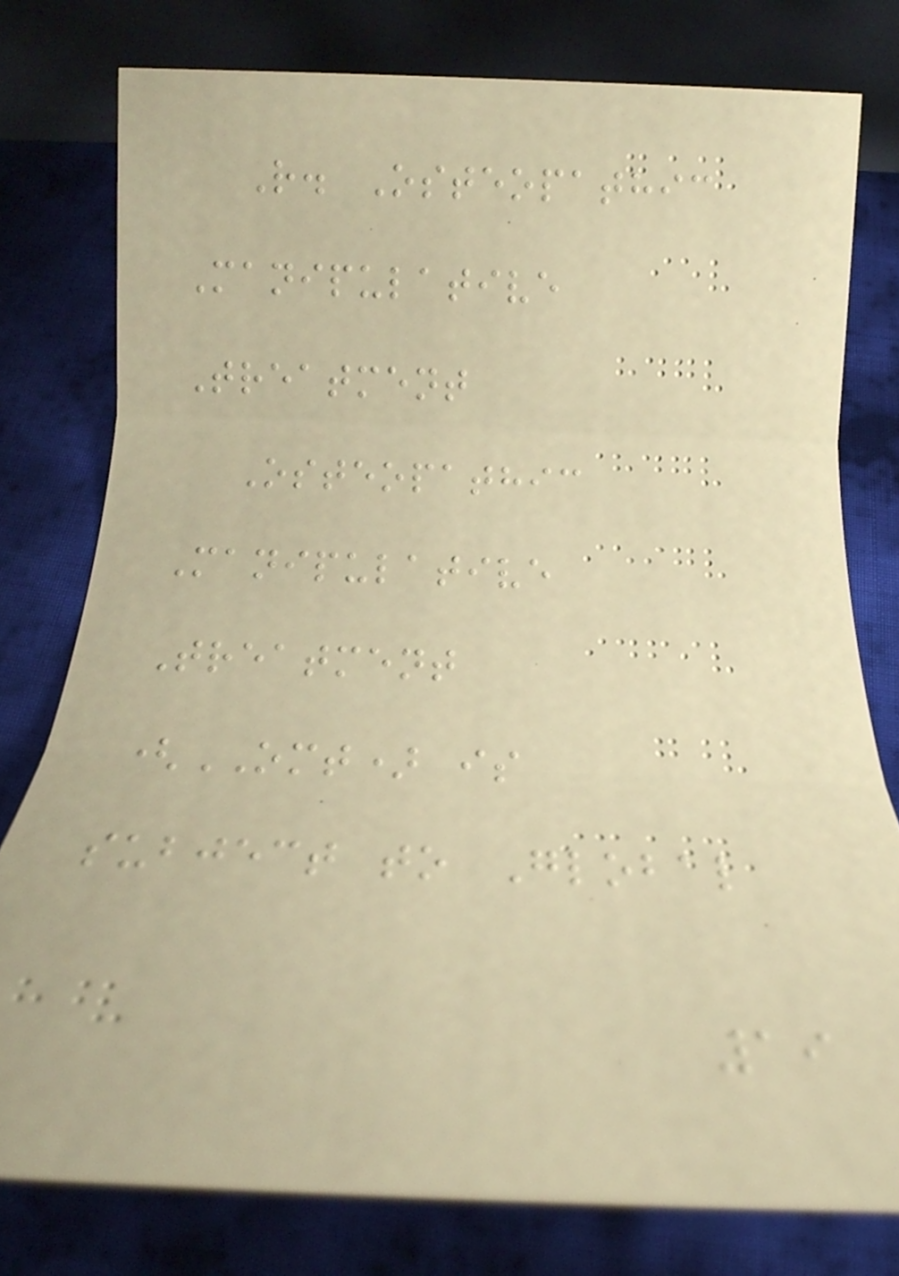R. Osteopathic
Manipulative
Treatment
Osteopathic
Manipulative
Treatment
(OMT) is
subject to Global
19
